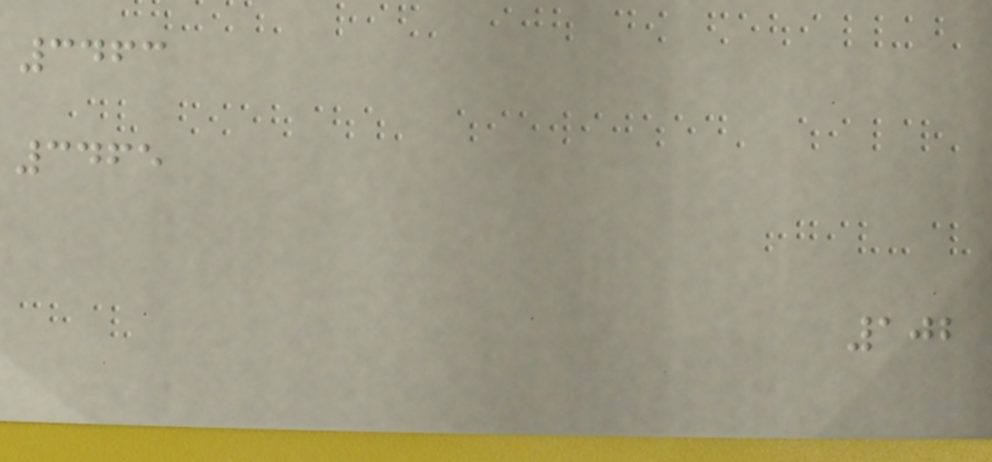3463
3465
102
